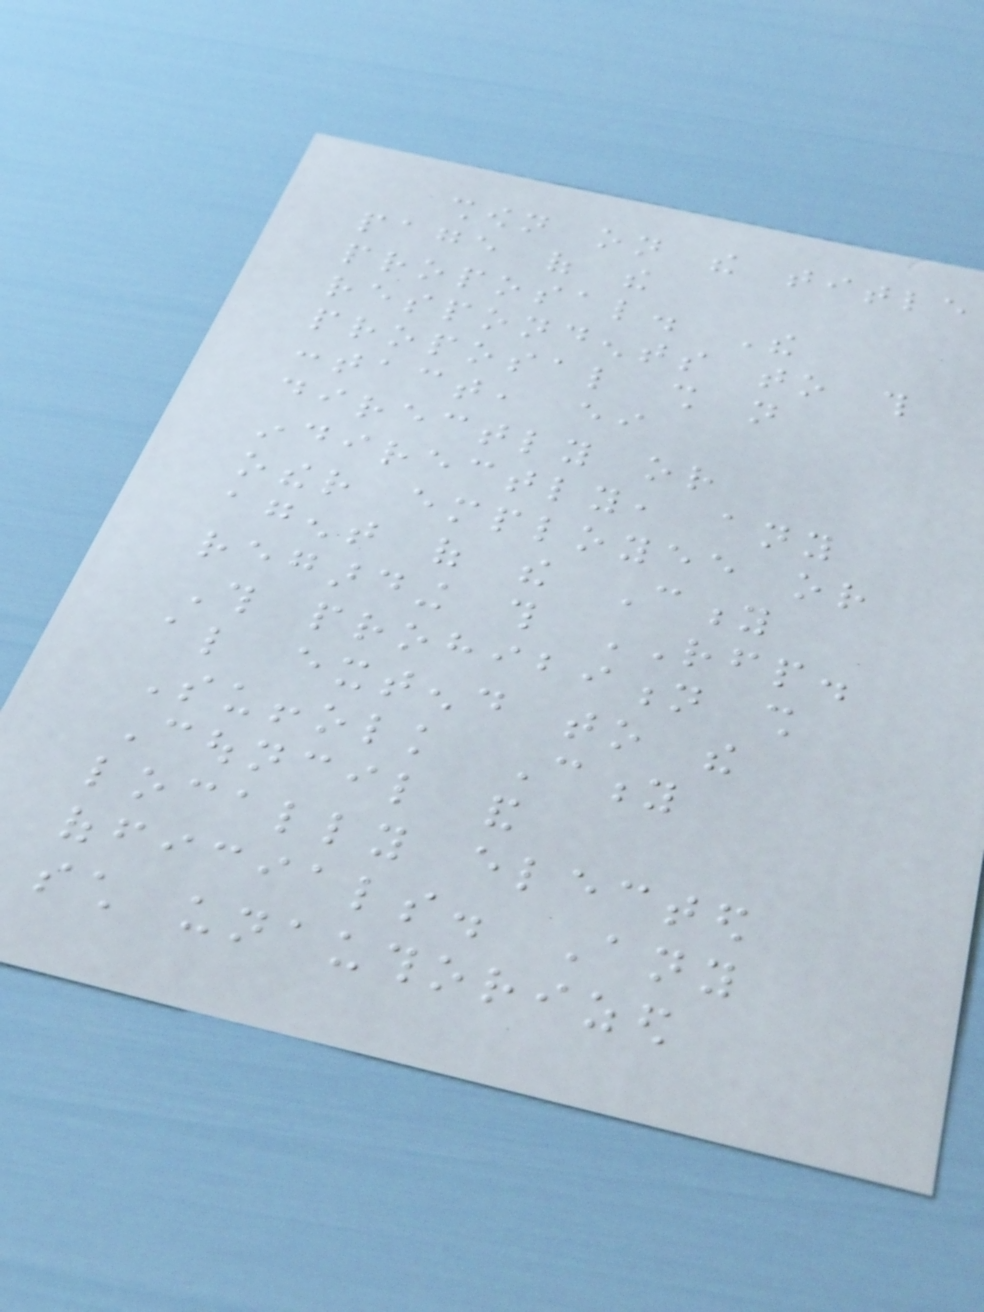shown on the title
page of the
proposal. The
respondents to this
proposal shall not
contact, either
directly or
indirectly, any
other employee or
agent of the City
regarding this RFP.
This prohibition shall
also extend to the
Suffolk City
Council and
locally elected
officials. Any
such unauthorized
